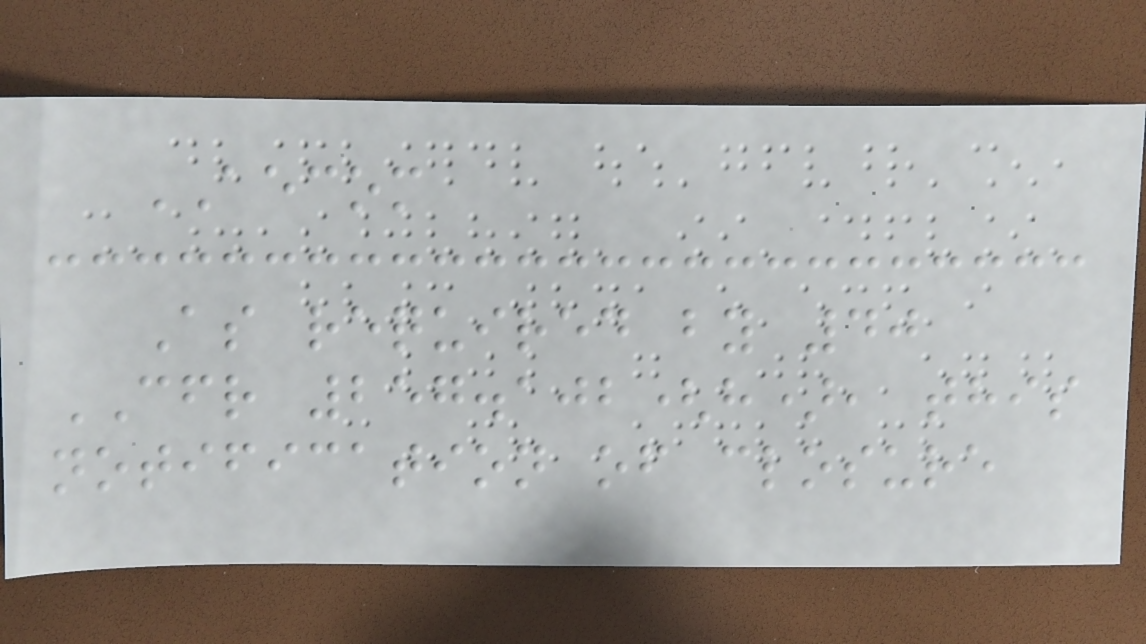AECOM
As required by 40
CFR 257.102(h), this
notification of closure
